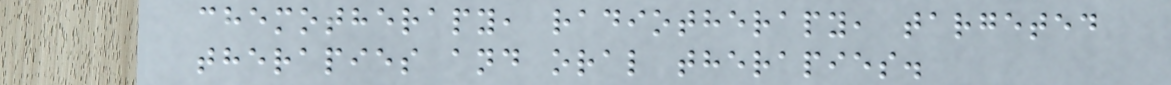chemotherapy, radiotherapy, targeted
therapies and oral therapies.
